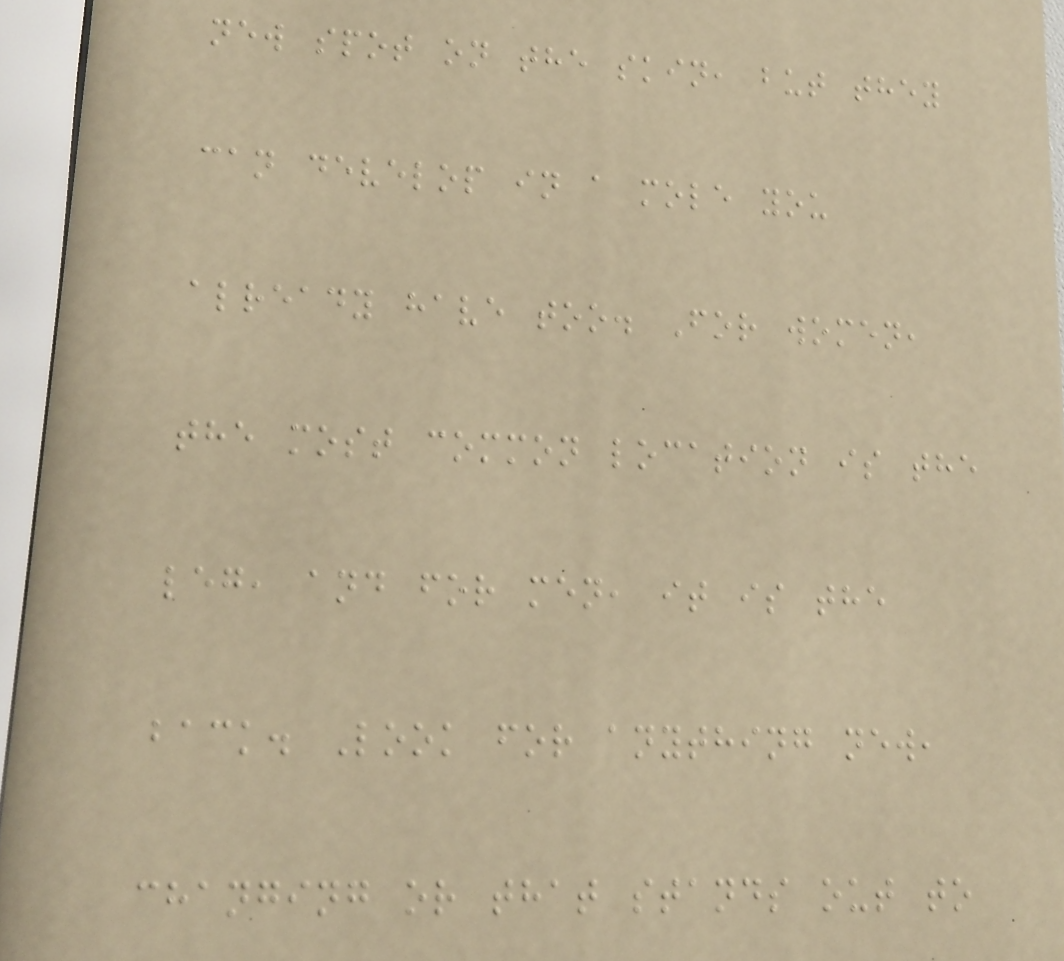new spot on the skin, but they
can develop in a mole you
already have too. For women,
the most common location is the
leg, and for men, it is the
back. Look for anything new,
changing or that stands out to
